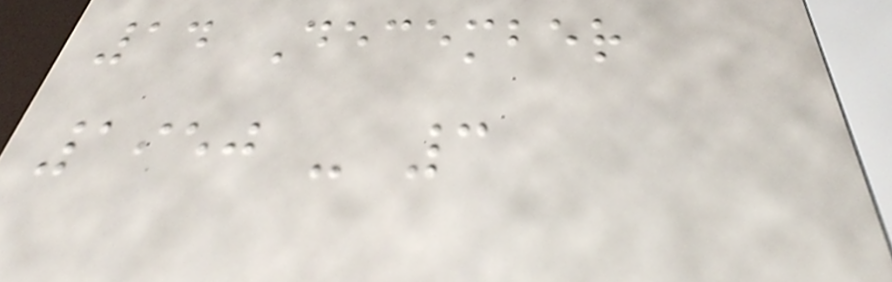14 December
1950 - 3
